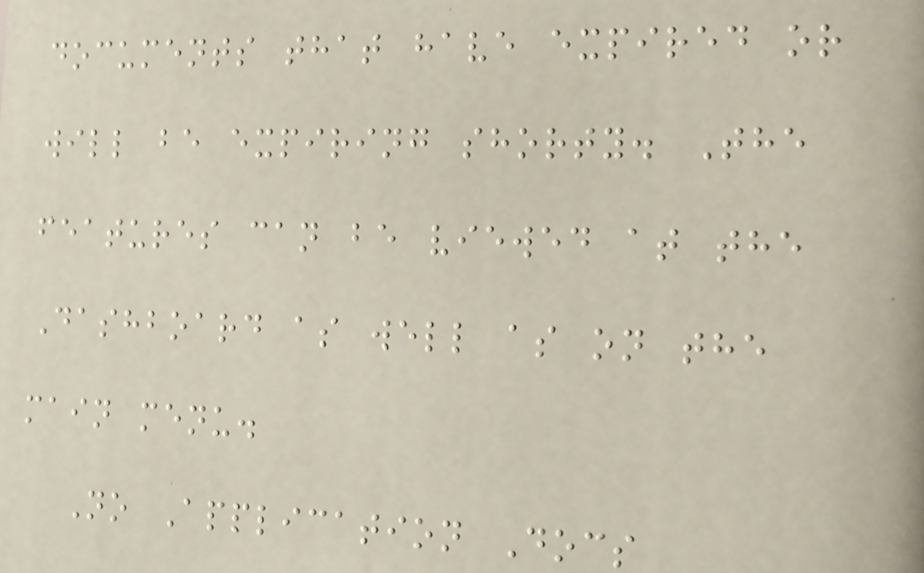documents that have expired or
will be expiring shorty. The
features can be viewed at the
Dashboard as well as on the
main menu.
No Application Docs
